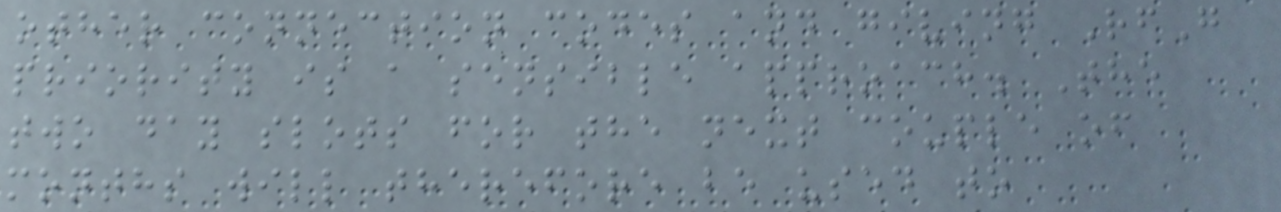other connection codes and giving RfG
priority is a sensible approach. The
two day slots for the next couple of
months will therefore be used to
